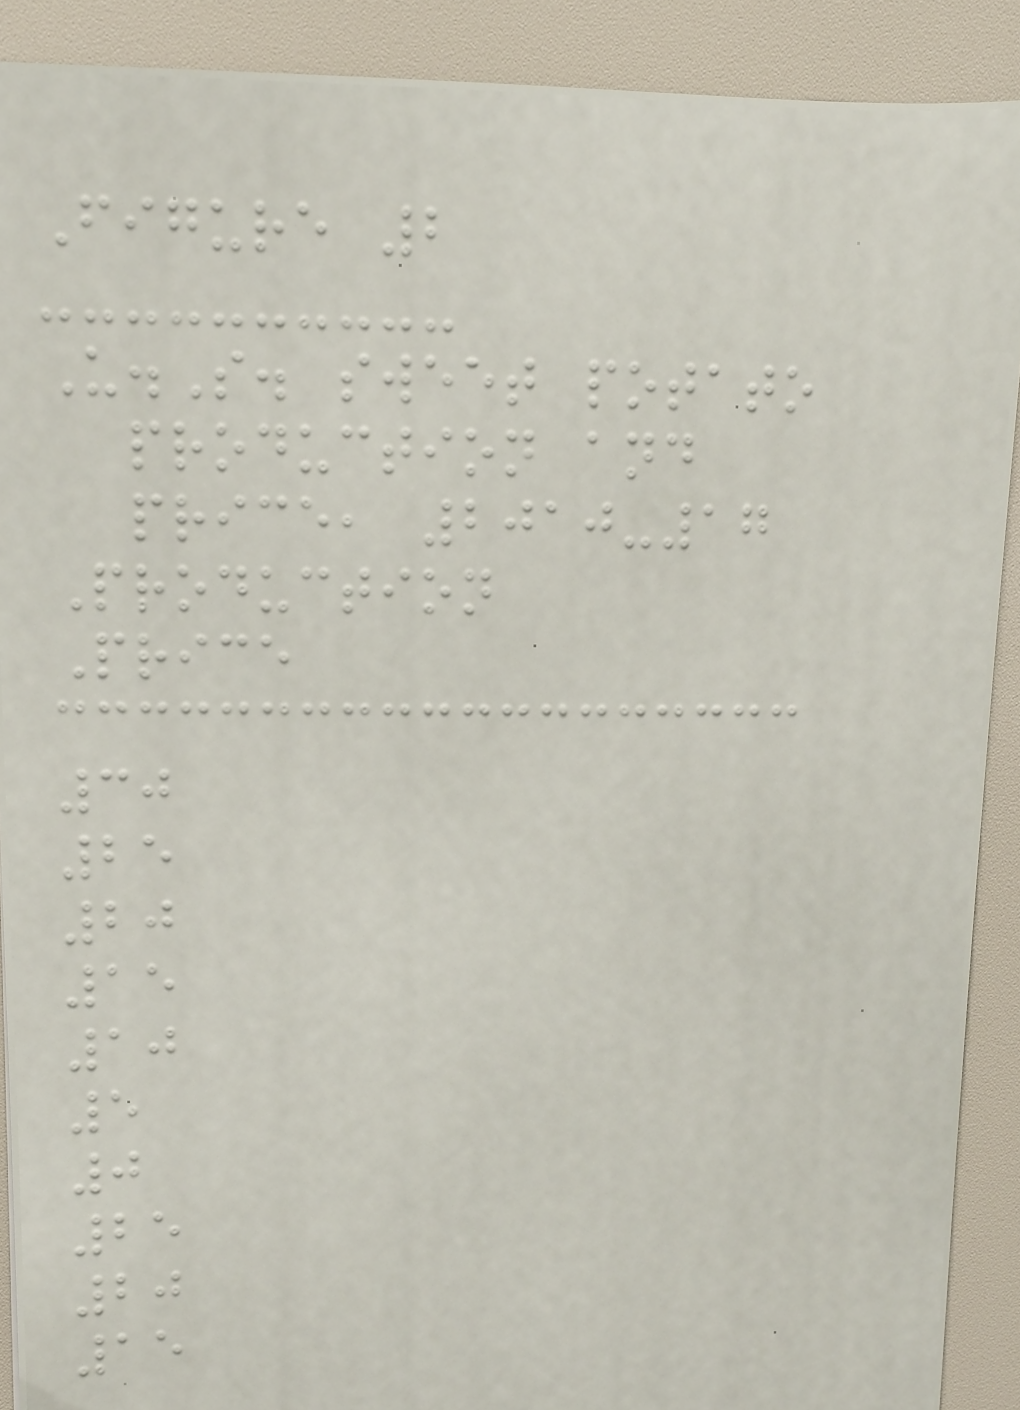Figure 2
U.S. sweet potato
production and
price, 2010-17
Production
Price
30
25
20
15
10
5
0
25
20
15
